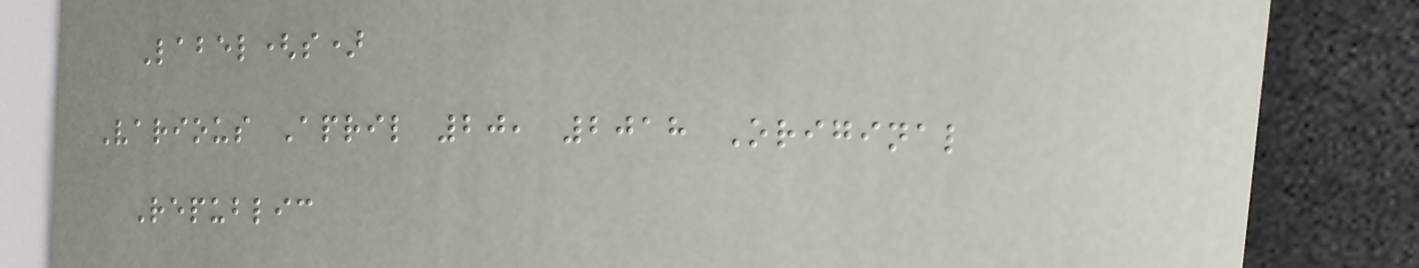Label(s)
Various April 20, 2018 Original
Republic
